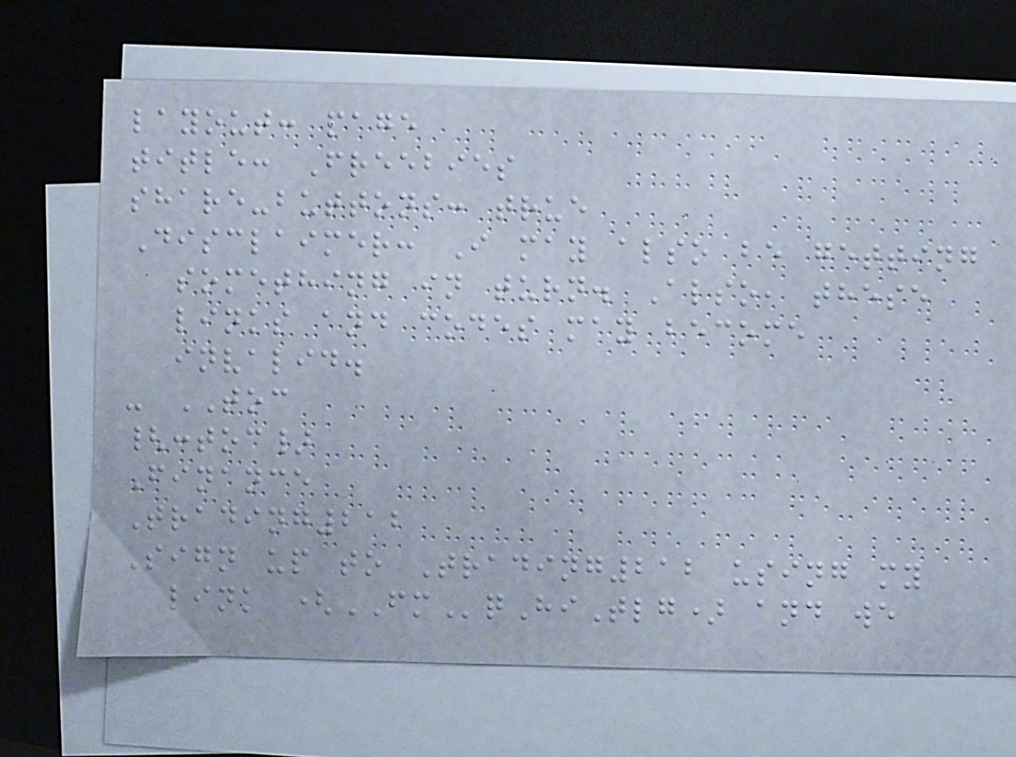layout: page
title: Freebies
share-buttons: true
Disclaimer: I may also be getting
something in turn. Also, these
links and codes may become
invalid.
- TOC
{:toc}
Finance
Trading212
Sign up to Trading212 using my
link (FMqHiTlg) and we
